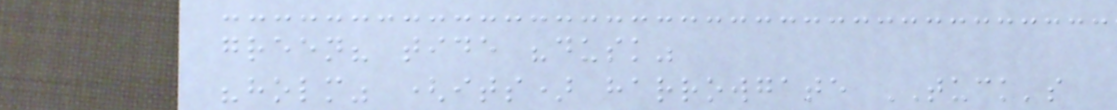green? tide "dusk"
"holm" (its) harrowgate TUCK's
